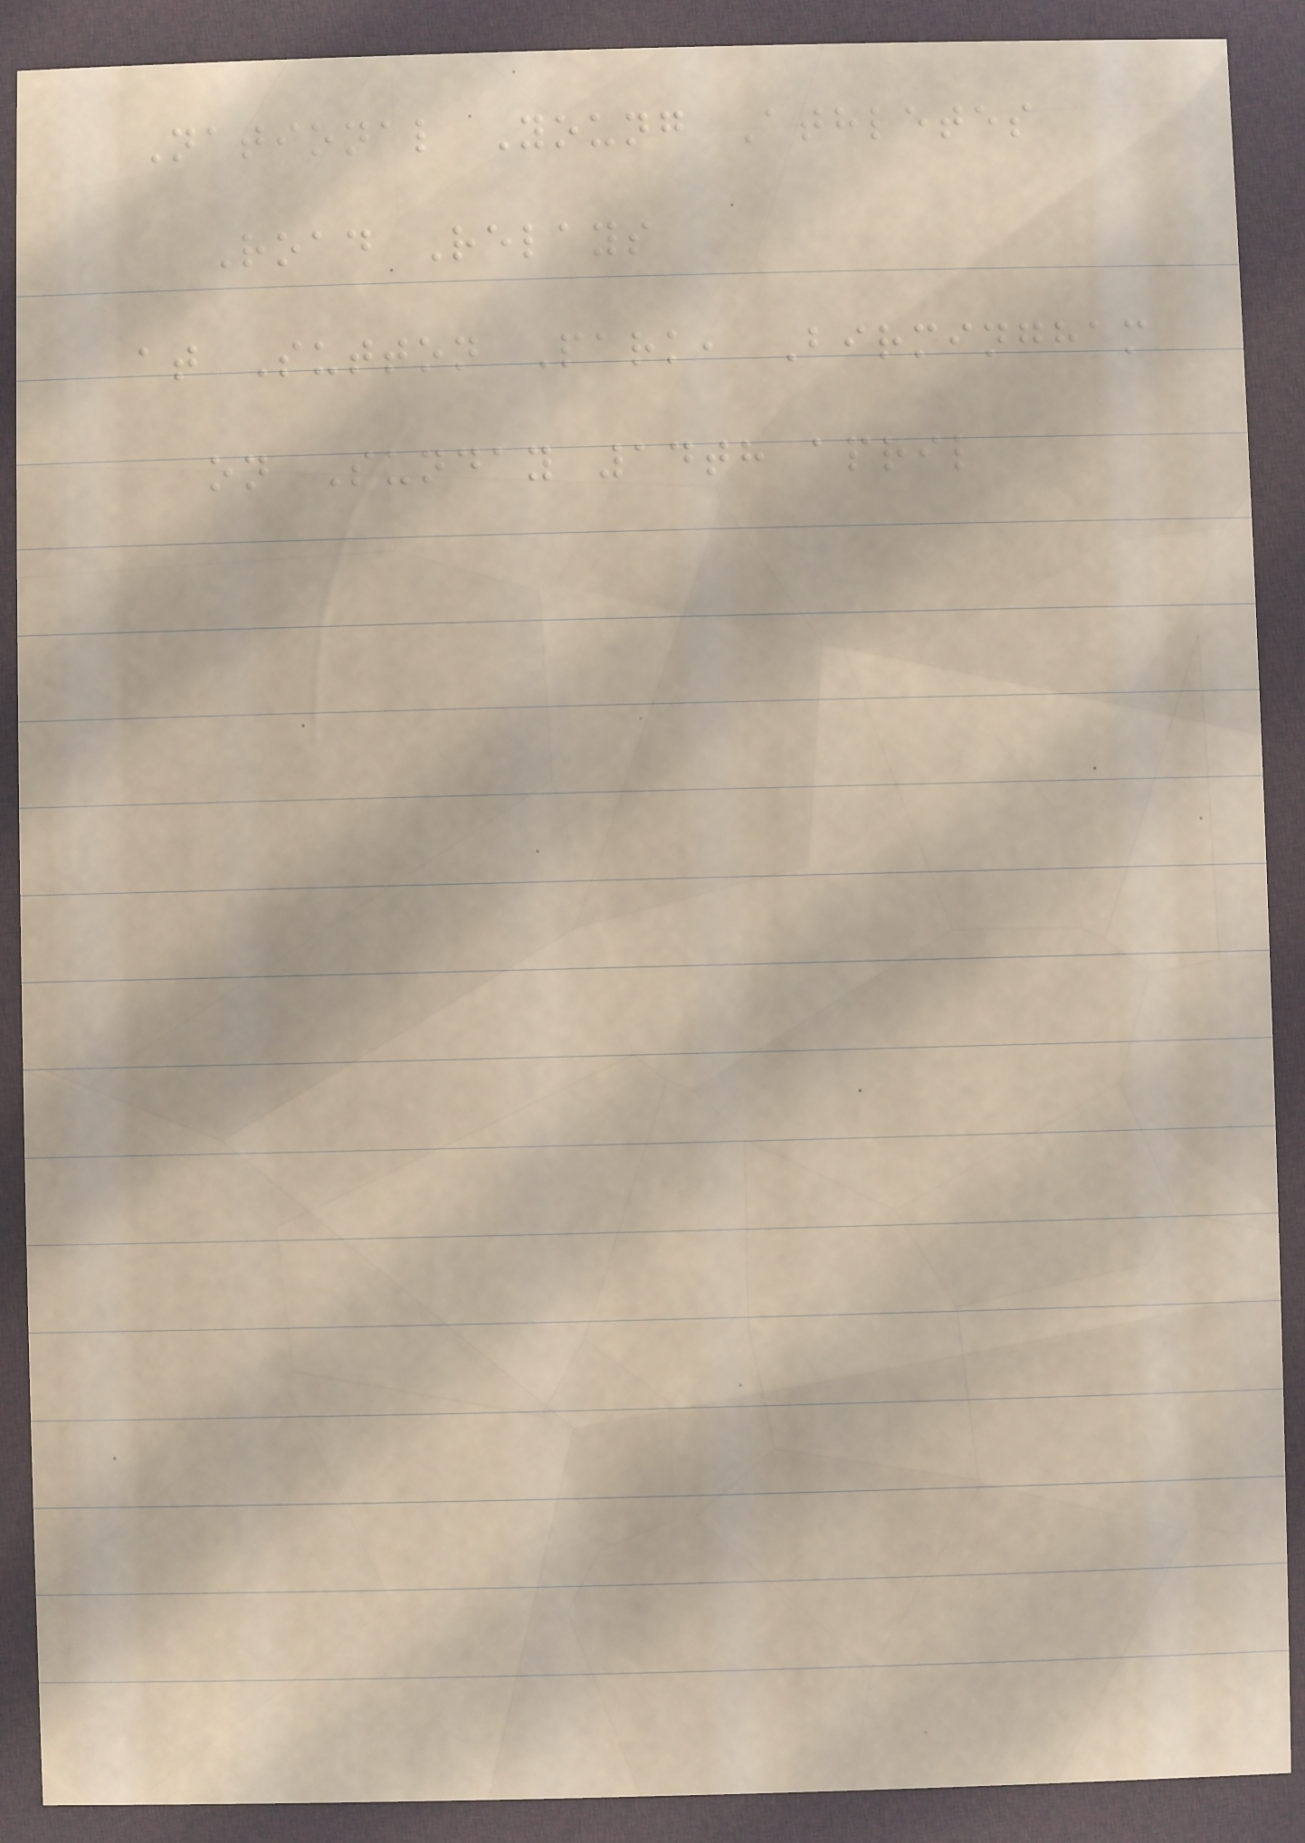National Young Athletes
Road Relays
at Sutton Park, Birmingham
on Sunday 14th april
